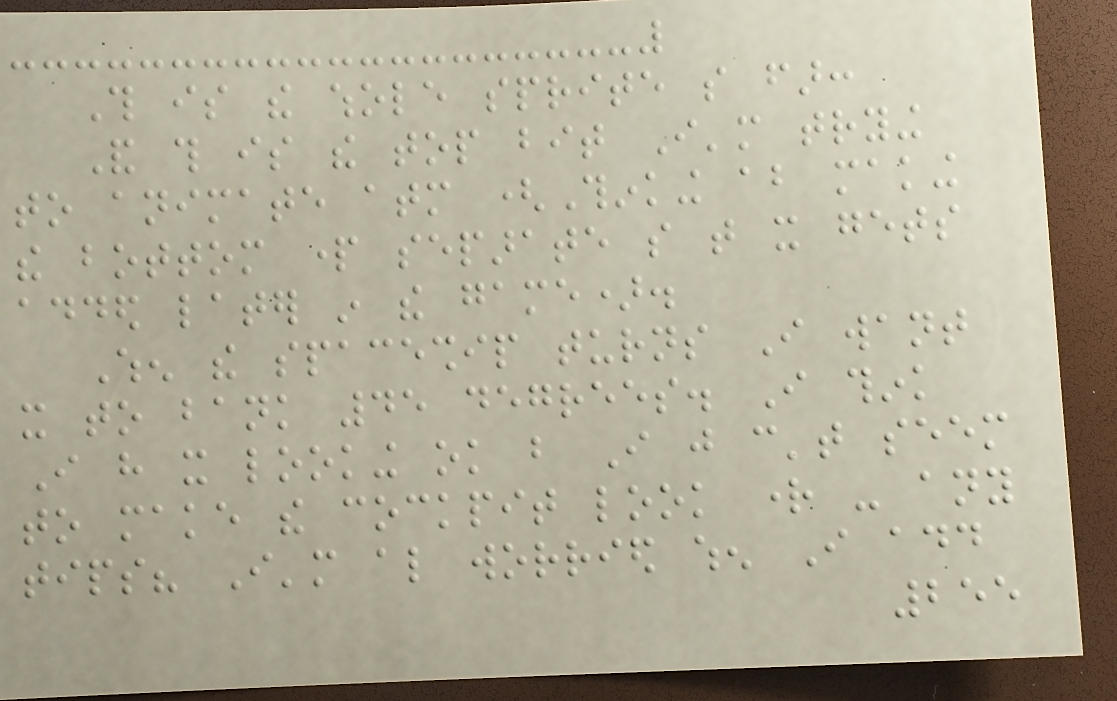This is the whole sprite so far:
And this is the top bit I'm trying
to animate atm (Thinking about making
the bottom part separate so that it gets
added later in the game).
When the spaceship turns I want
it to bank 45 degrees. I think
I have it looking ok but I just can't seem
to make the cockpit look right - any
tips? I'm also worried when I add
255
